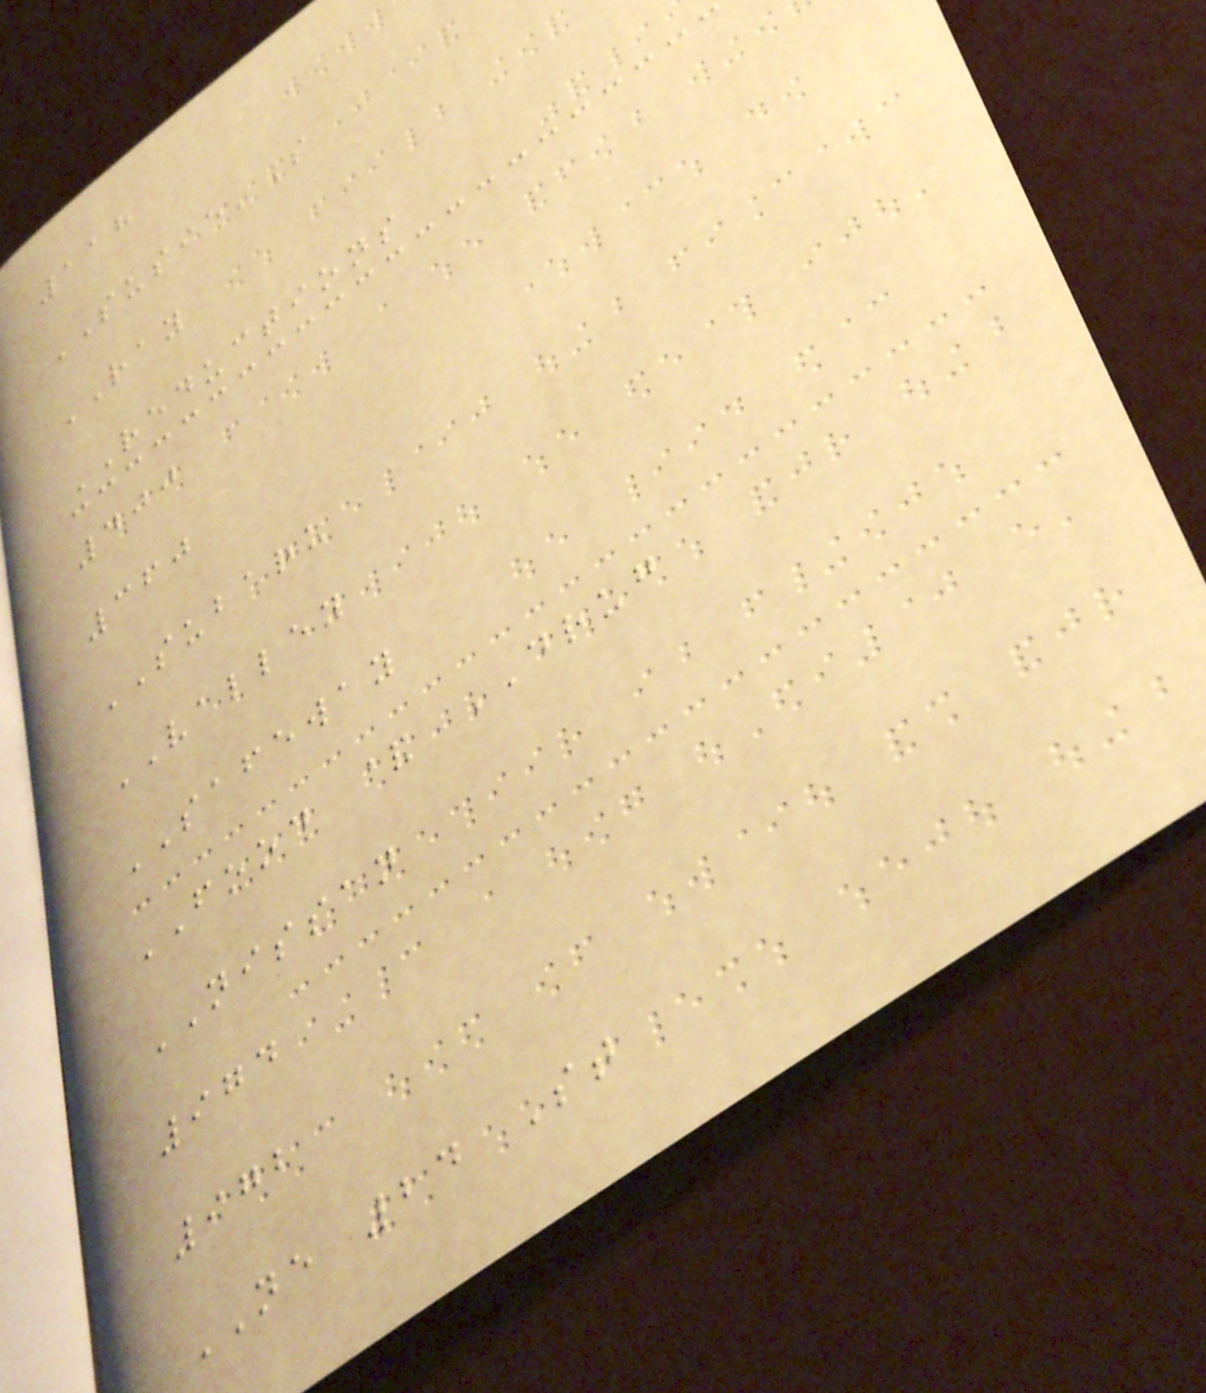118
SUSIE'S
RAY
REDUCTIONS
400
360
SUBARU
VALLEY
SAFEWAY
FOOD & DRUG
NISSAN
974
972
NE 24 St
